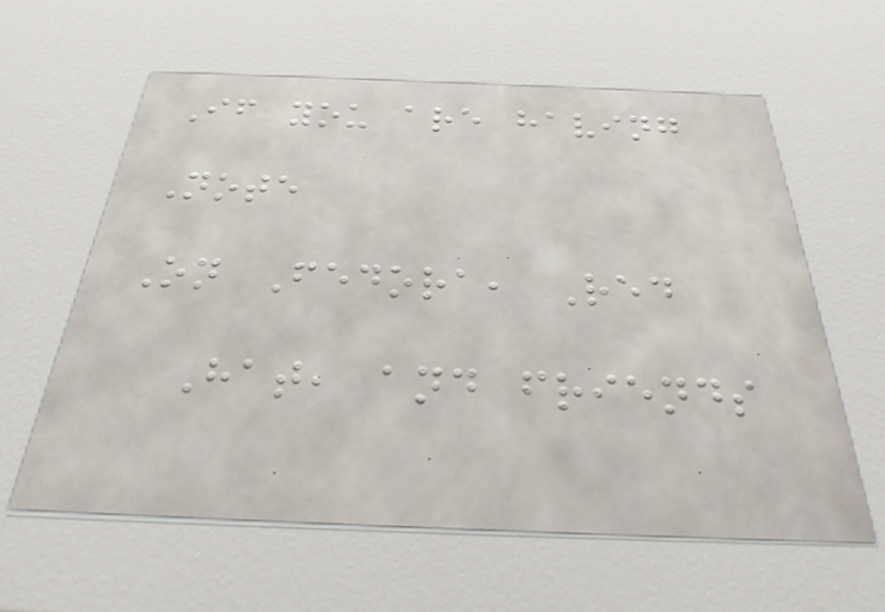If you are having
Note
On Fedora, Red
Hat, and friends
